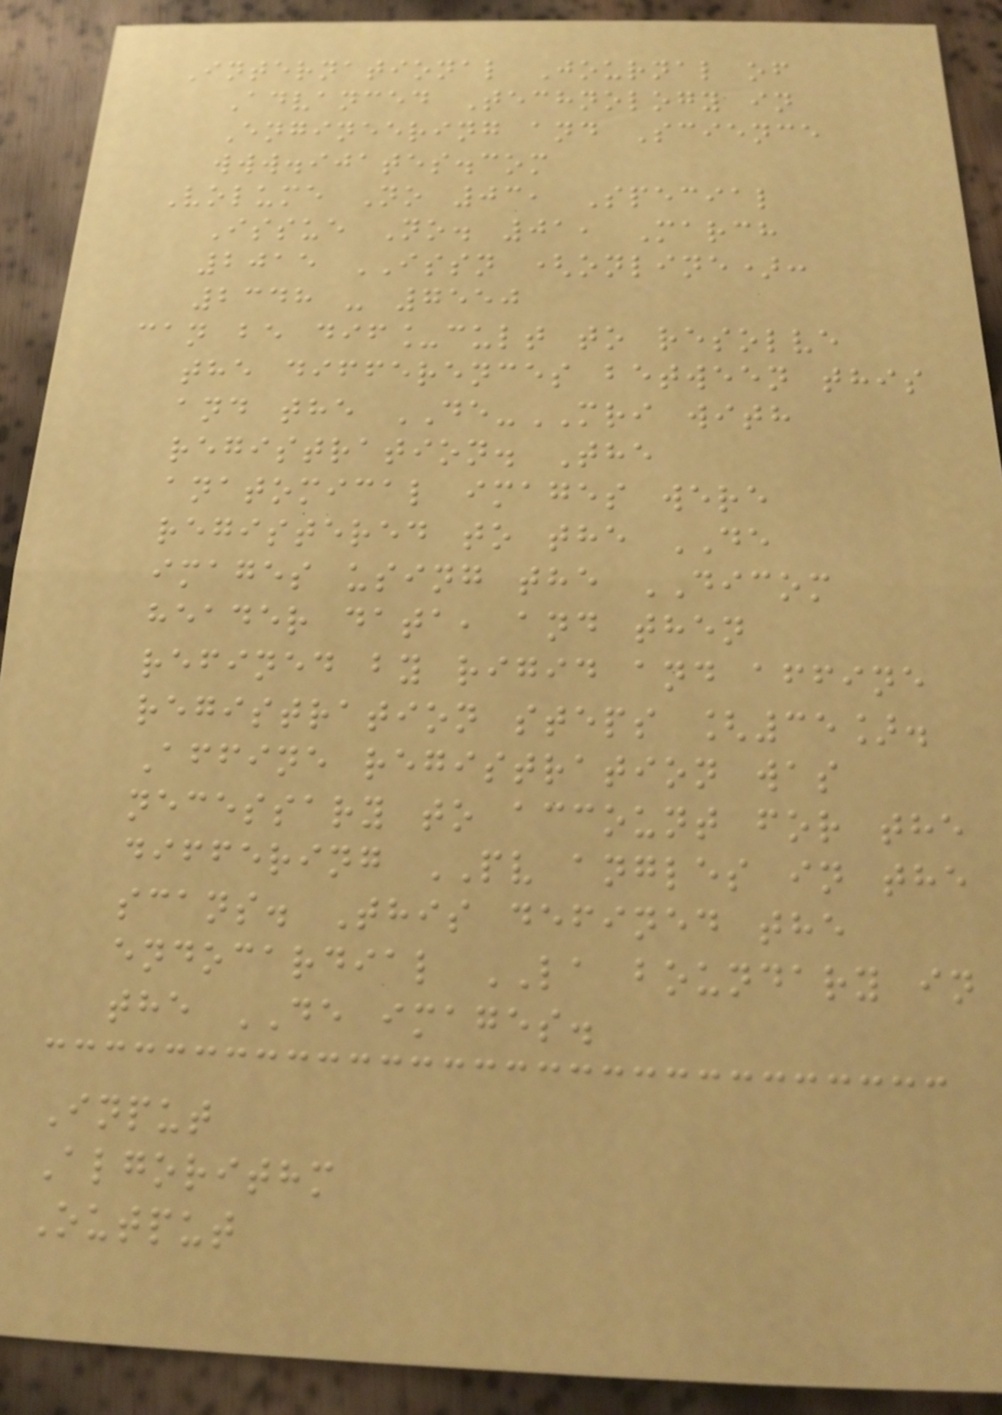International Journal of
Advanced Technology in
Engineering and Science
www.ijates.com
Volume No 03, Special
Issue No. 01, March
2015 ISSN (online):
2348 - 7550
can be dif_cult to resolve
the differences between this
and the DE-MRI with
registration. The
anatomical images were
registered to the DE
images using the DICOM
header data, and then
refined by rigid and affine
registration steps [35].
Affine registration was
necessary to account for the
differing PV angles in the
scans. This defined the
endocardial LA boundary in
the DE images.
Input
Algorithm
Output
